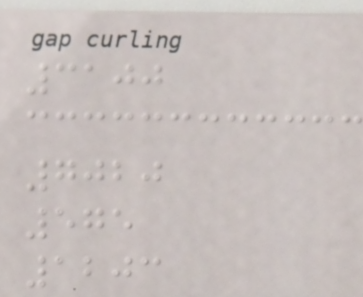3100
7020
575
1203
